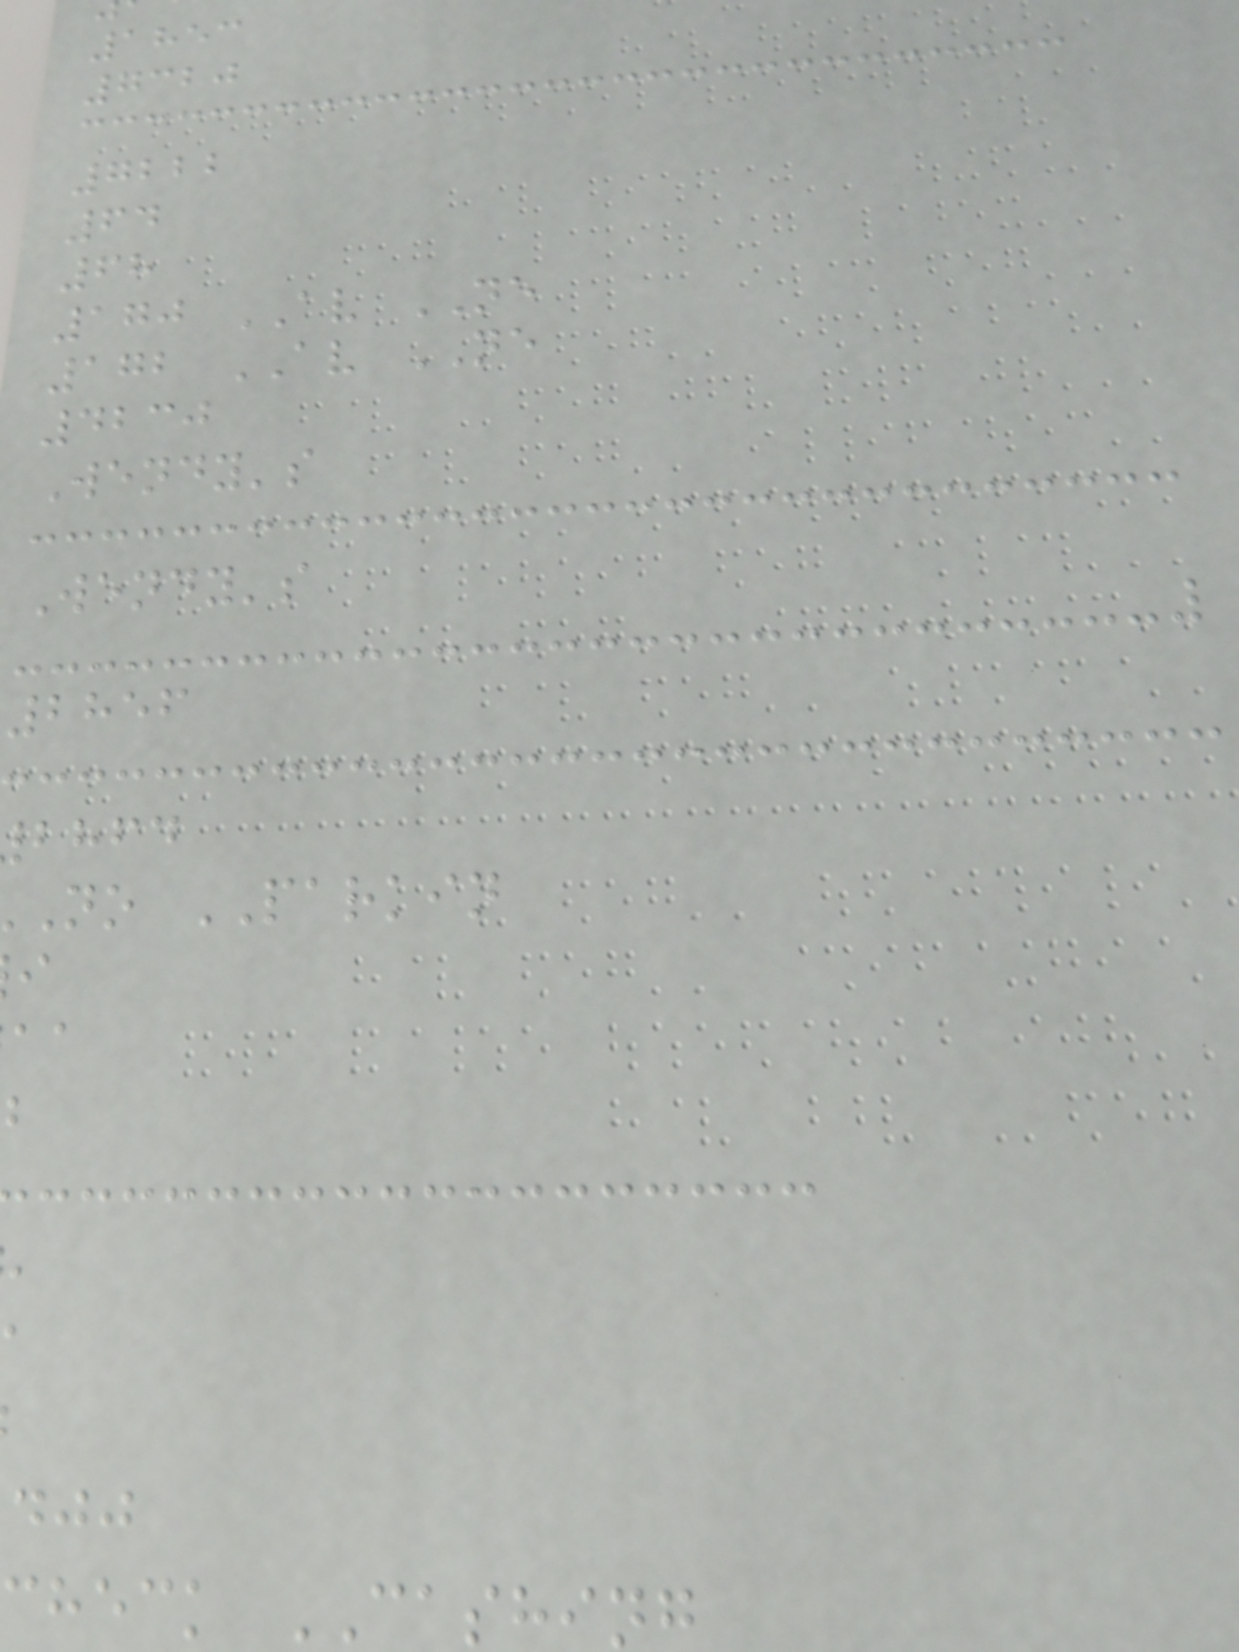1853
7320
7222
64
68
170 AV NE
172 AV NE
4230
Wendy's
Wendy's
2856
bhfd
no PARKIN
check CASHING
